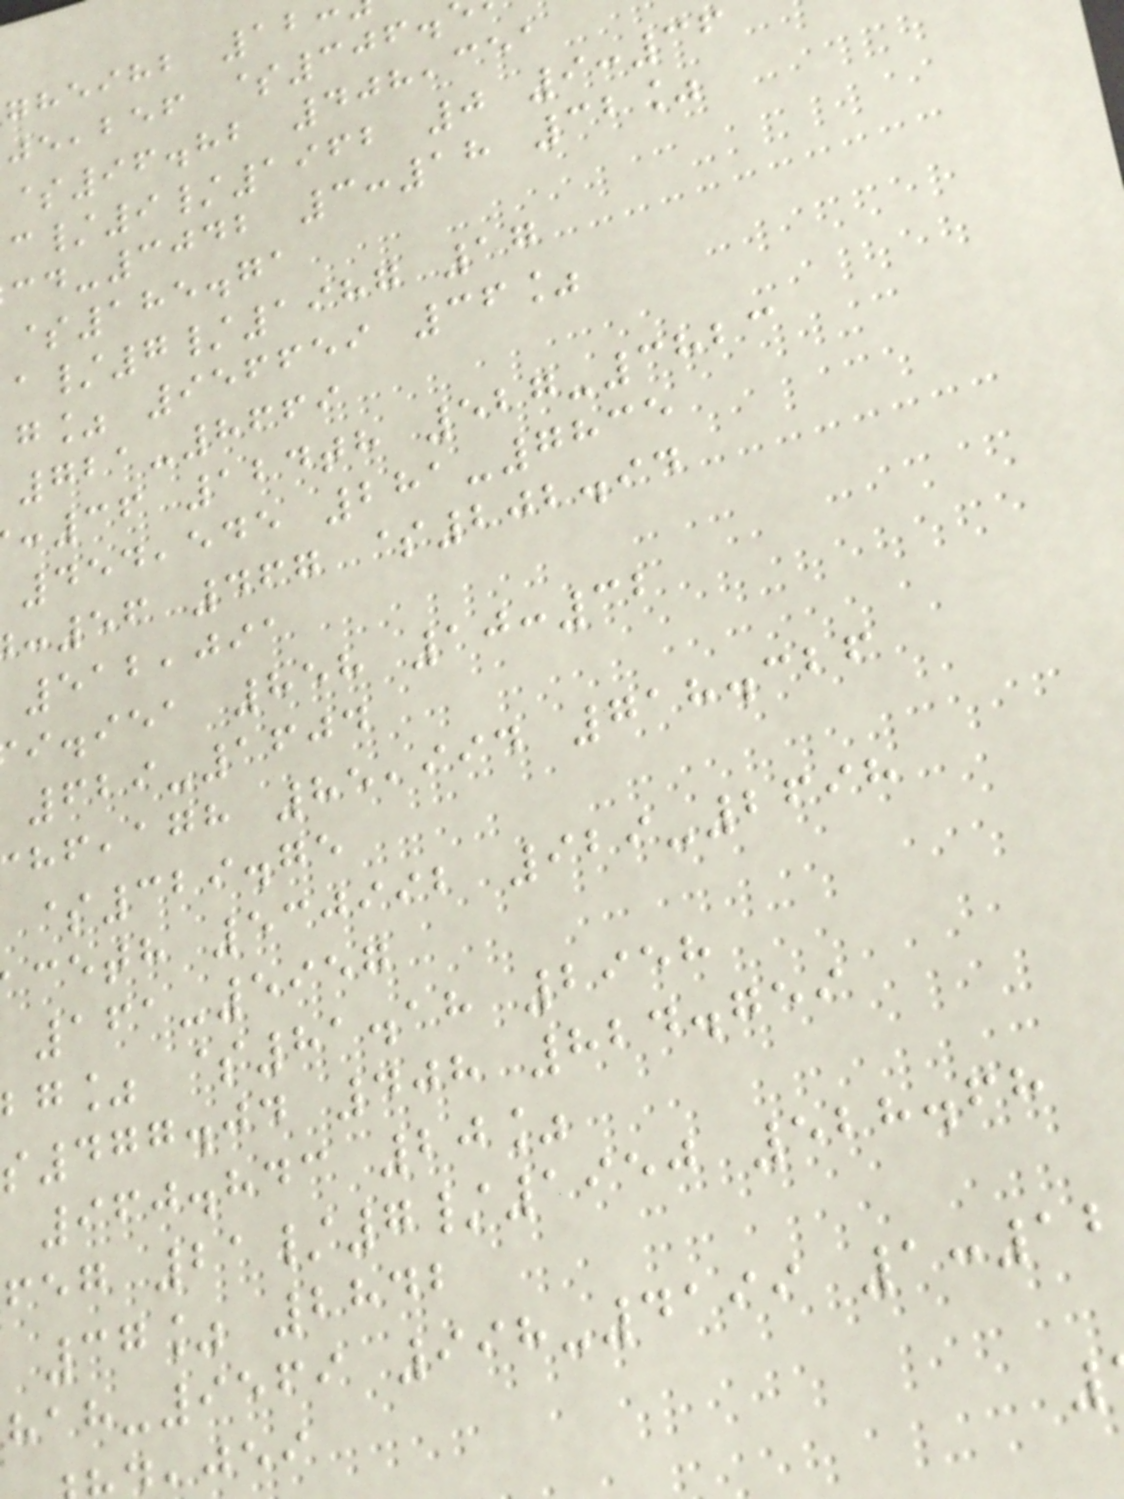gheihb 12
,bef $306.
$96.82 408,351
/9/1962 0 9:36
-3042 3:18 32%
$185.71
/7/1987 17
g% 956659 36%
721-8669
:36 124th 527-3823
454,545 281-7835
:56 467 $202.94
512,091
i.iea 858 10:32
629-1604
,agh 85,994 718.326
$329.75
ceth 530992 929-2698
161-5957
bg% $81.18 2958
477.04 408 824.759
960.843 20%
feg 21/7/1950 528.68
37% 2842
-9569 998-4199 1:12
